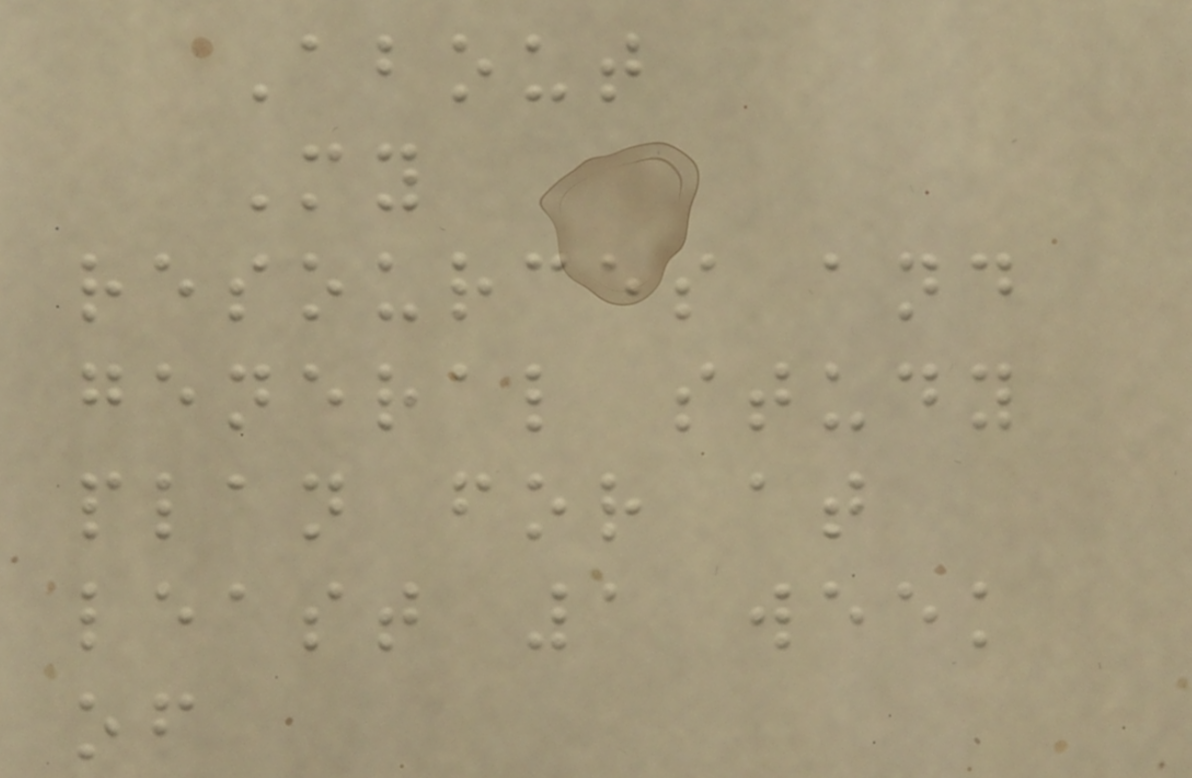About
My
resources and
general study
plan for at
least 1 week
of
